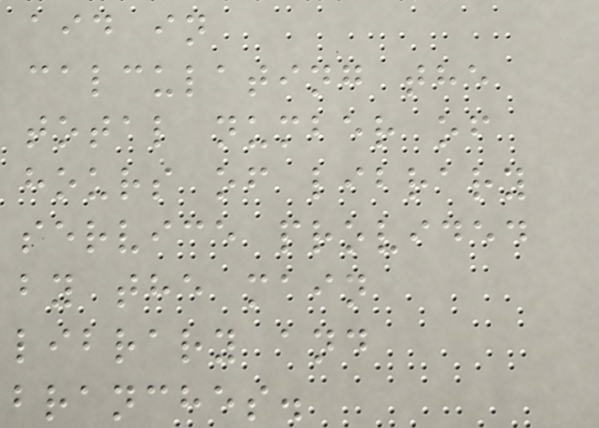aid in
calculating the
total number of
hours of library
service provided
by the main
library and
branches.
